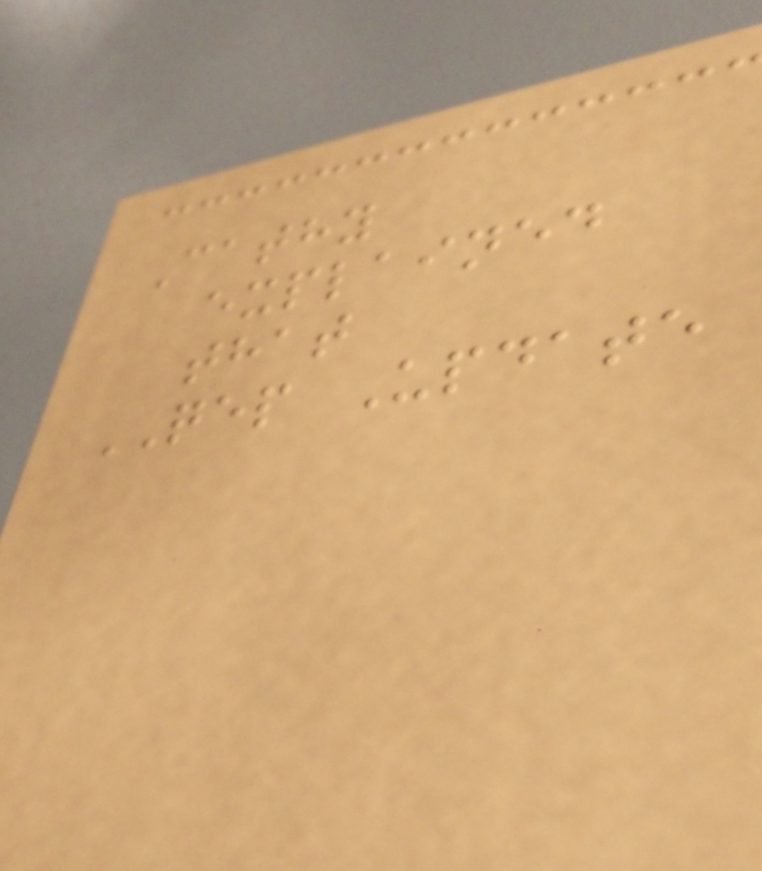Cathy
explained
that
QEP Update
